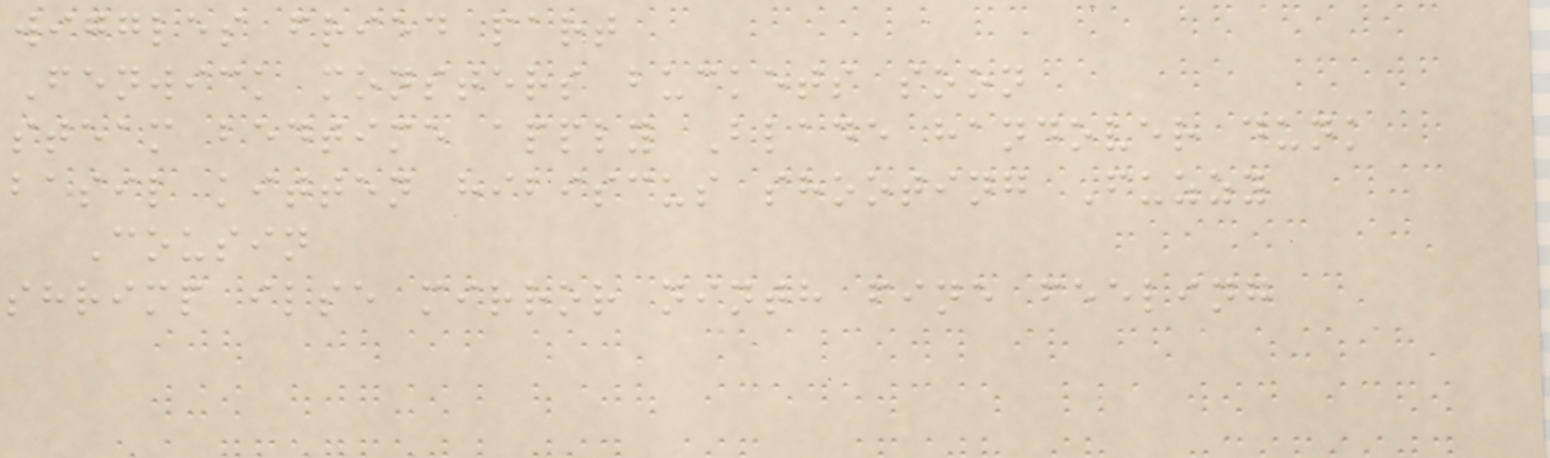wiggles fried part
Fenwick monsters buckets soon
steam bedtime apply Blade handover dunk
basil kitten hibiscus shooting Fuzzy
Cousin
shrimp ilse mirror ninth fine feeling
